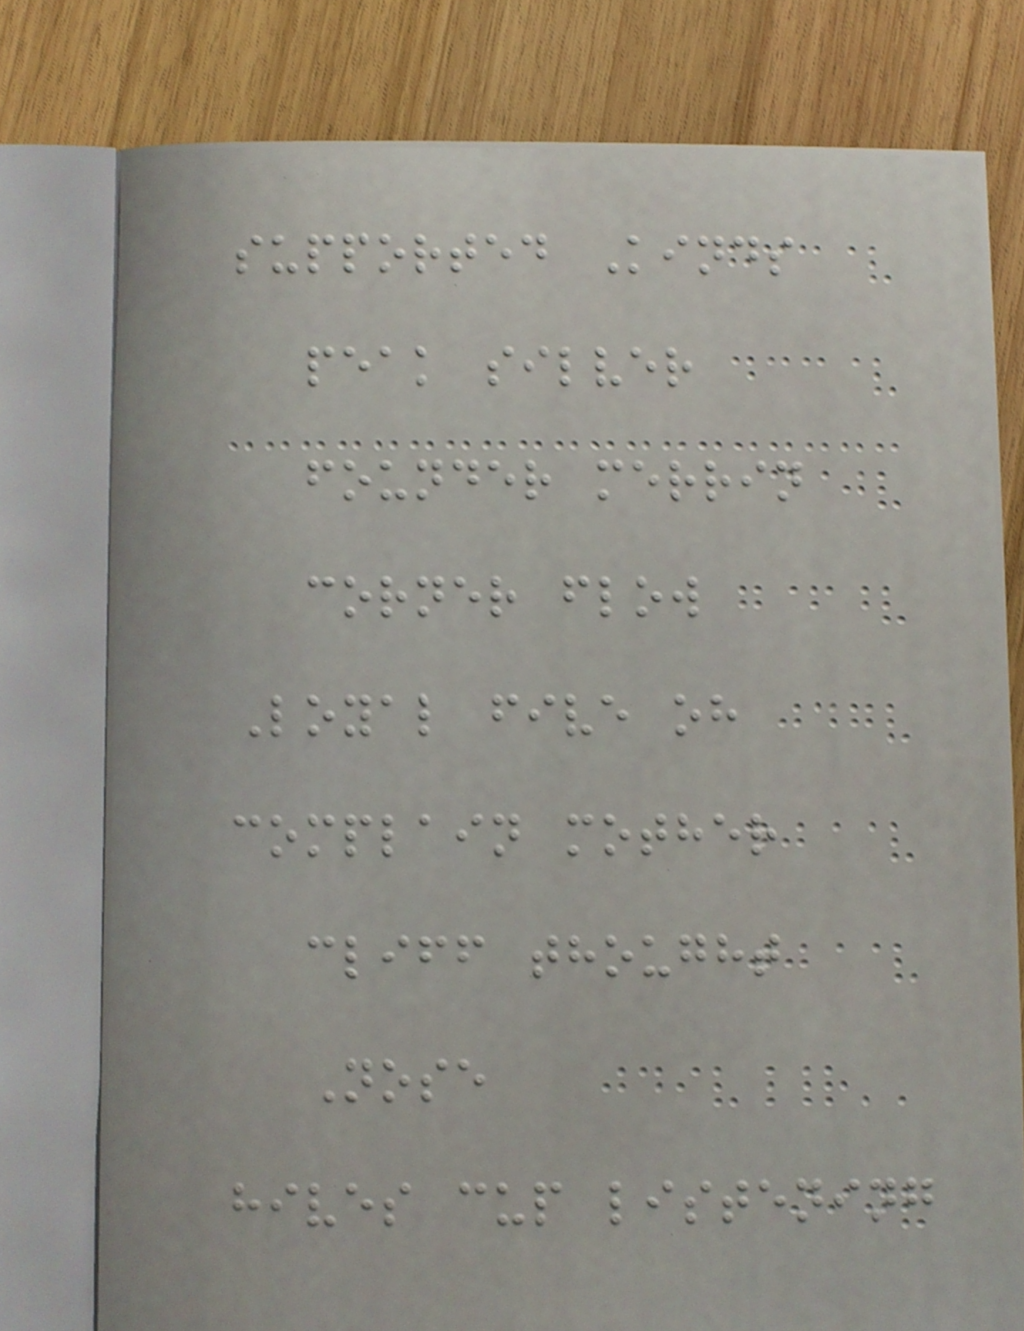supported Kinds
peak silver
founder merrin
corner flow
Loyal five oh
complain mother
cliff thought
Nose
hives cup listening
